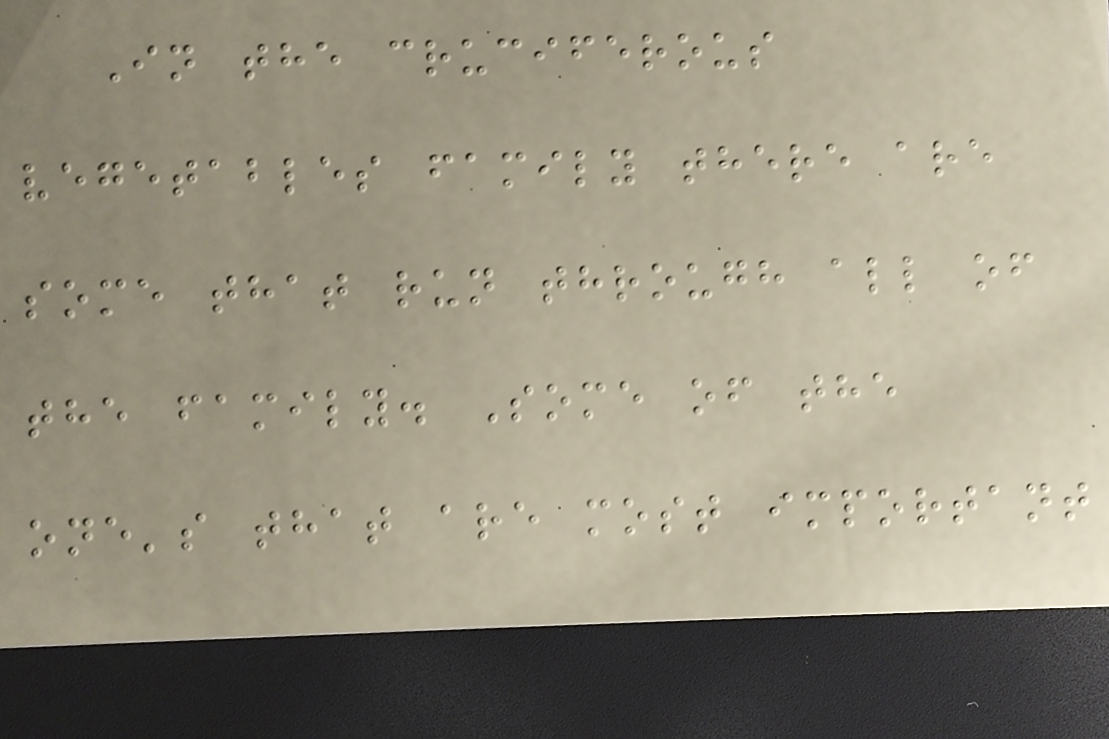In the cruciferous
vegetables family there are
some that run through all of
the family. Some of the
one's that are most important
